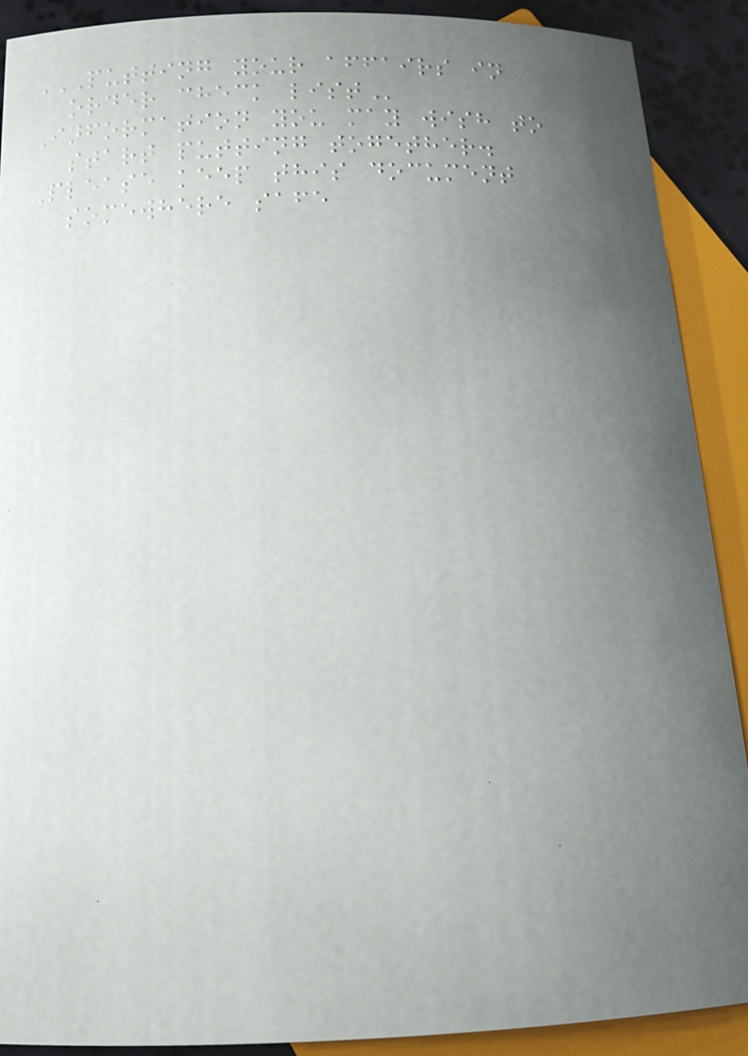PUTTING YOUR AFFAIRS IN
ORDER CHECK LIST
Information you may wish to
start putting together.
Please keep this document
somewhere safe
